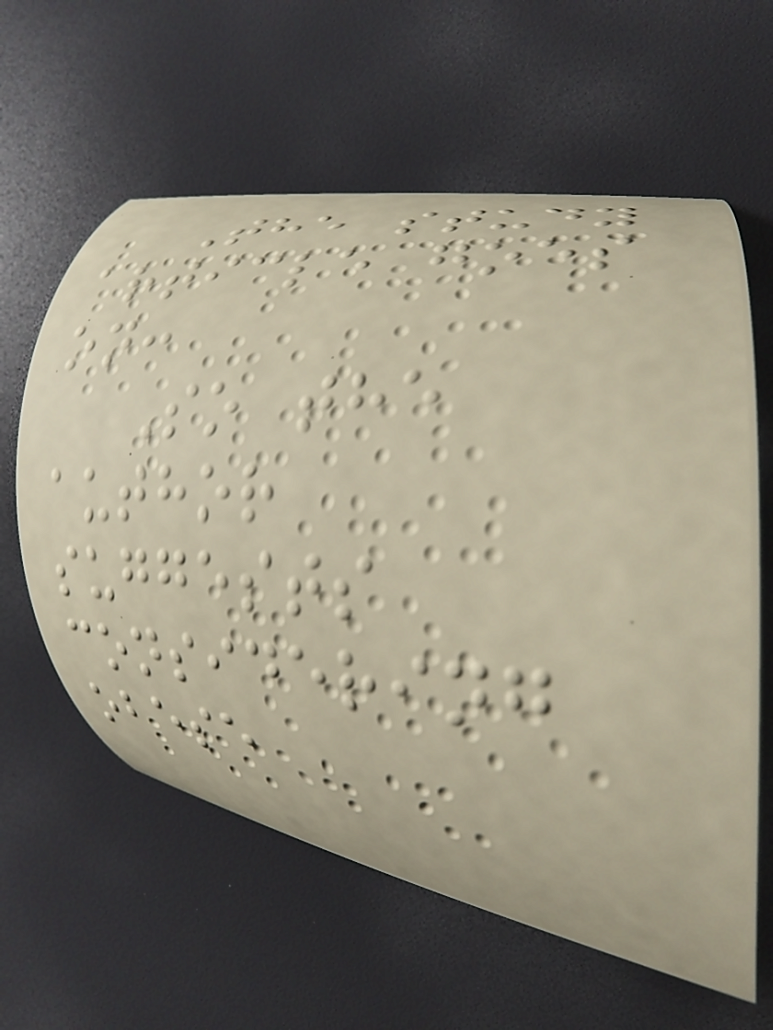The study
article goes
on:
So the
author
suggests
considering
obese
